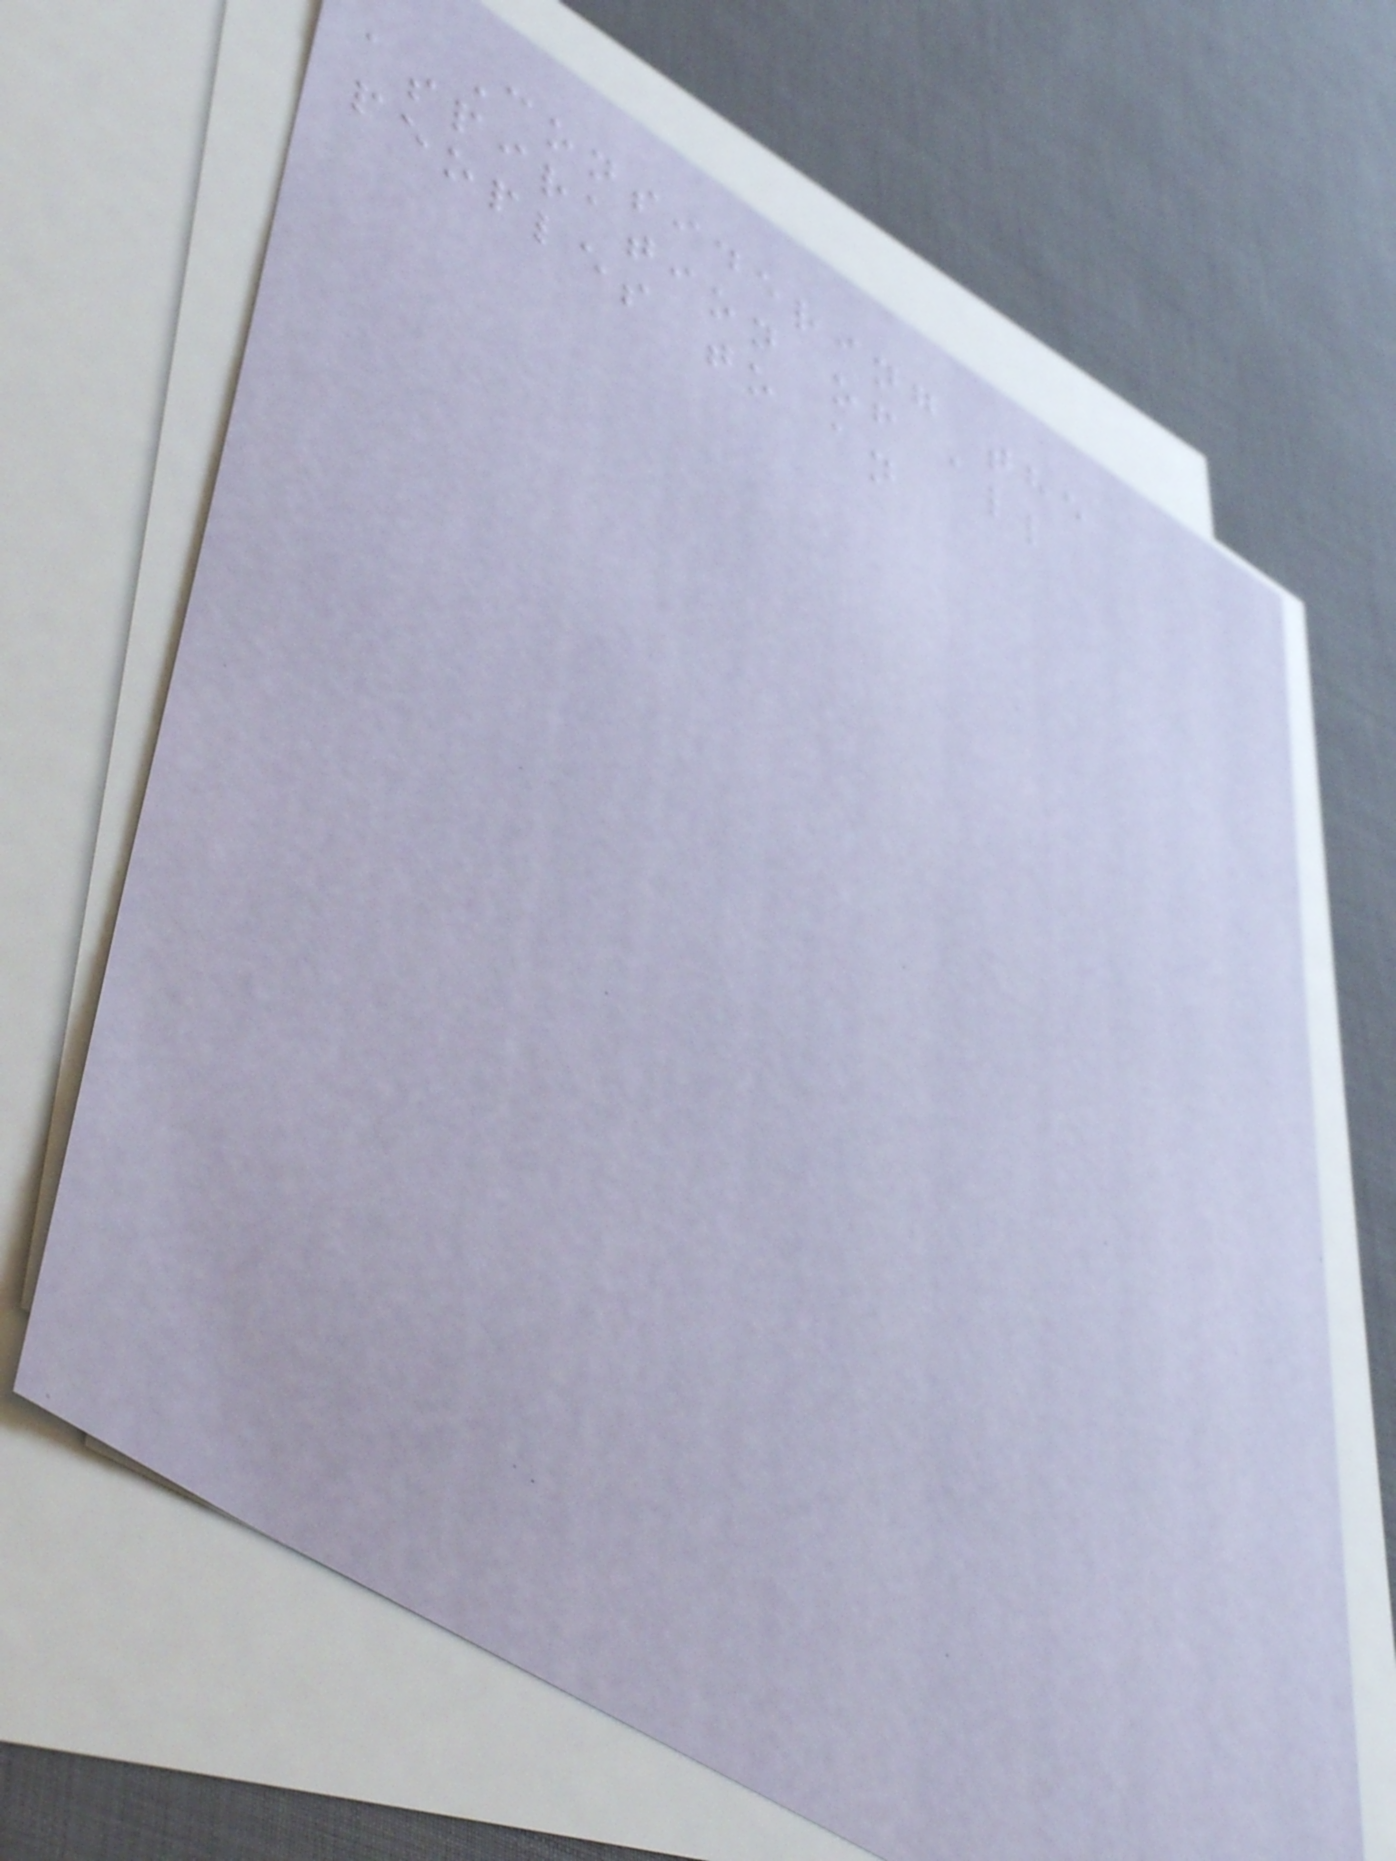Considering the
aspiration of all
peoples to an
